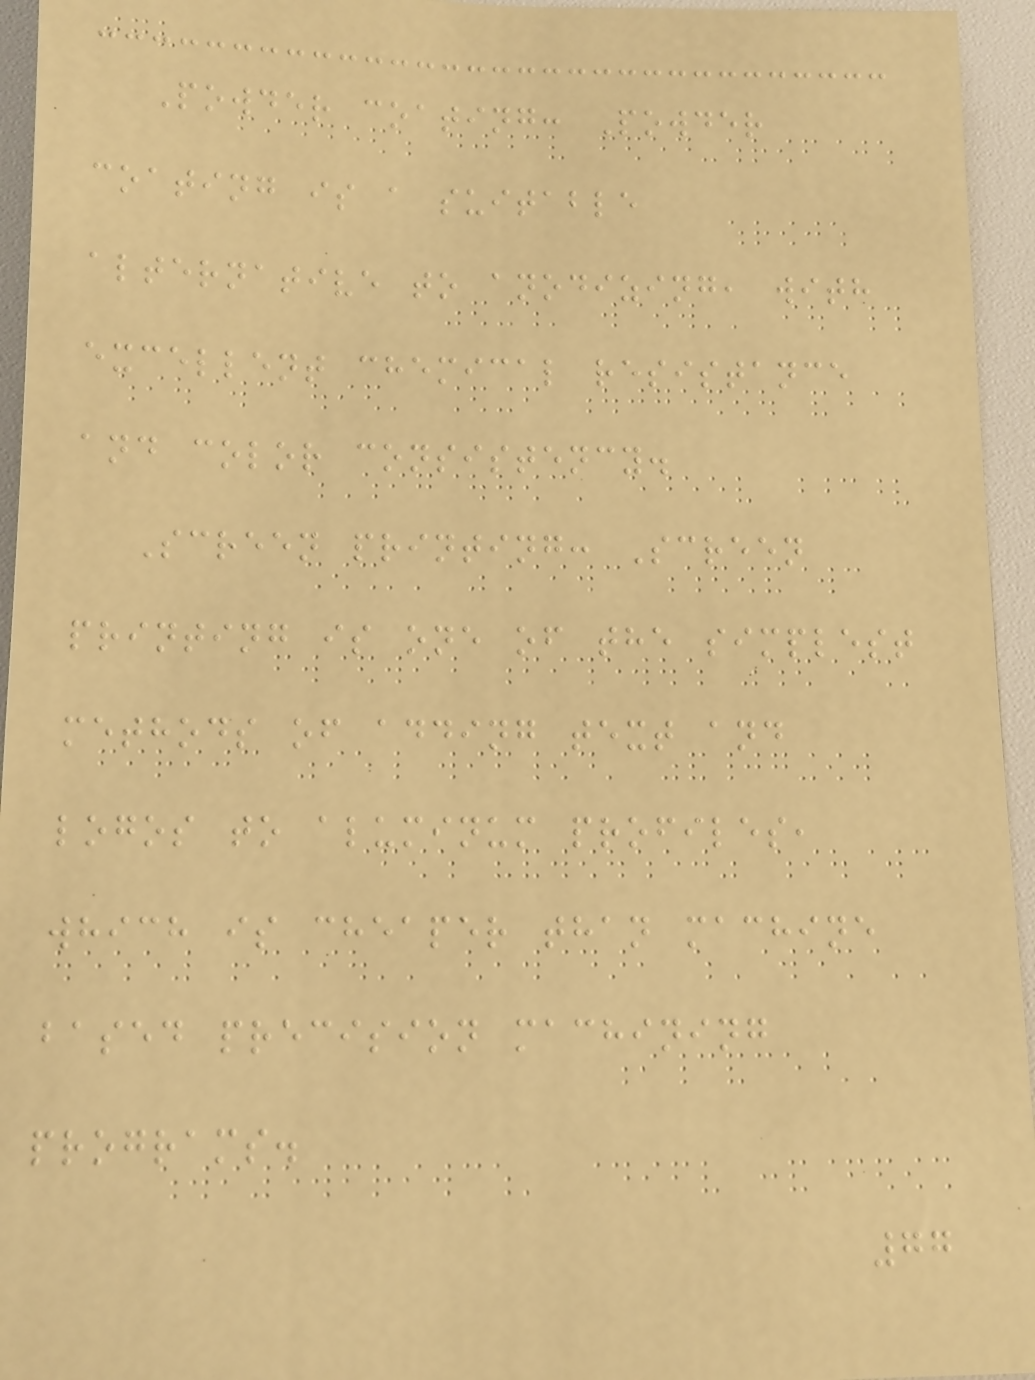Powder coating: Powder
coating is a suitable
alternative to anodizing, with
excellent chemical resistance
and color consistency.
Screen printing: Screen
printing is one of the simplest
methods of adding text and
logos to aluminum profiles,
which is cheaper than machine
based precision machining
programs.
77
